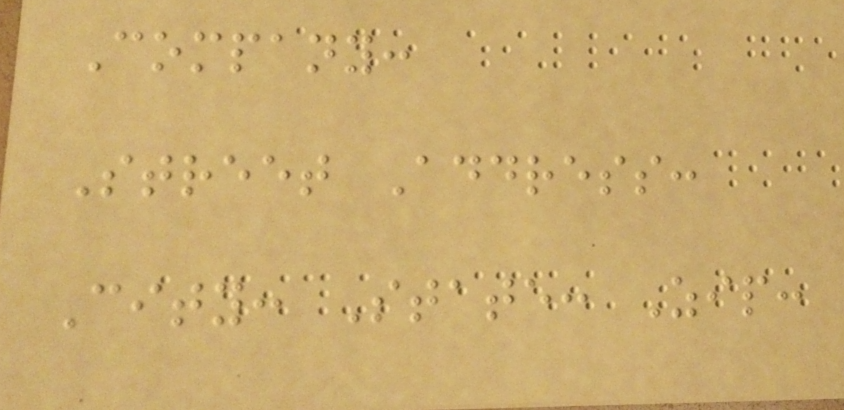Company:
Street Address:
City: State: Zip:
